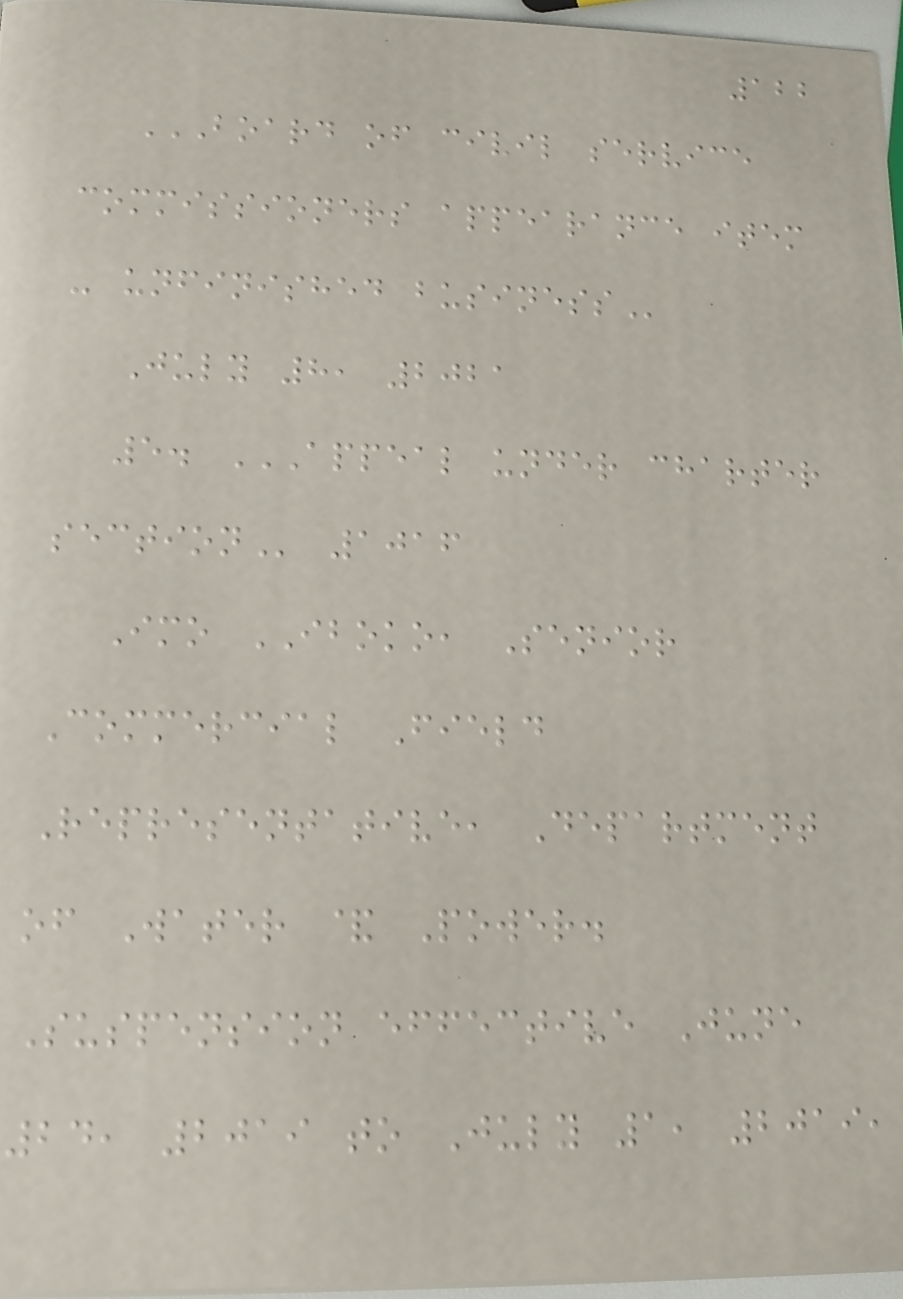122
BOARD OF CIVIL SERVICE
COMMISSIONERS APPEARANCE ITEM
- UNFINISHED BUSINESS
July 8, 2021
5. APPEAL UNDER CHARTER
SECTION 1016
Imo IBOKO, Senior
Commercial Field
Representative, Department
of Water & Power.
Suspension effective June
24, 2019 to July 1, 2019,
